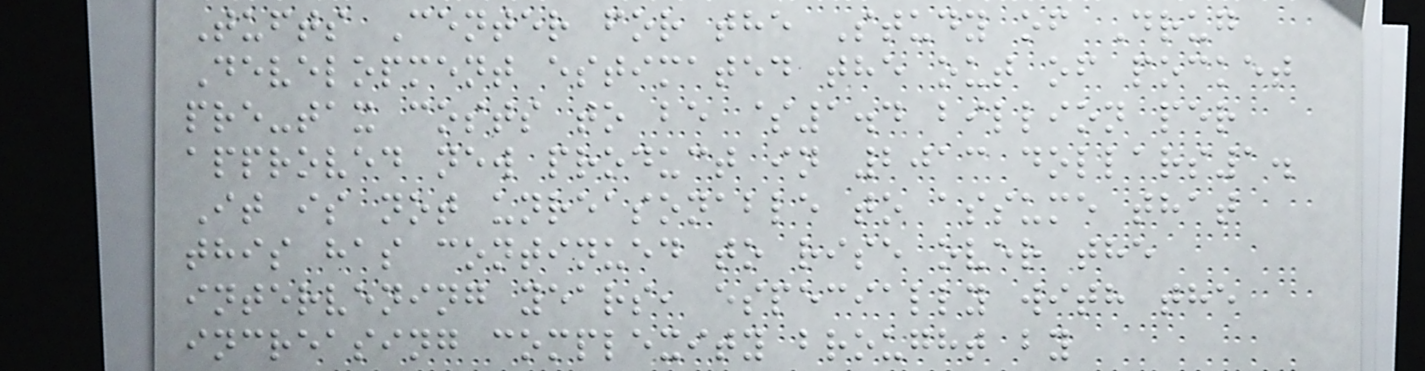Tufts Center for the Study of Drug
Development estimated the out of pocket
pre-tax costs to be $1.4 billion per
approved new product in 2013 dollars1.
It is not unreasonable to assume that
this has continued to rise over the
intervening years, especially with the
increasing complexity brought by
